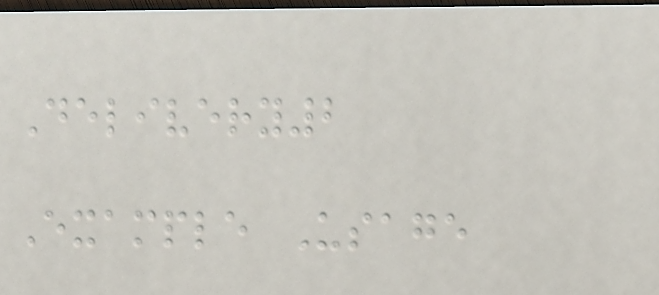Delivery2
Example Usage
